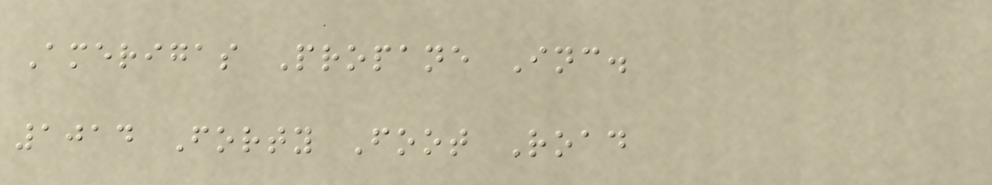Amerigas Propane Inc.
1014 Forty Foot Road
